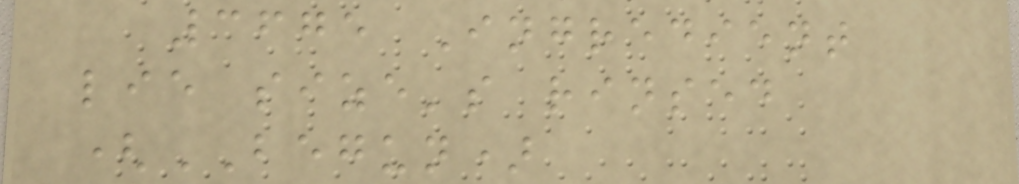3675 Ingredient
lie size's rinsed
(BEGUN)
